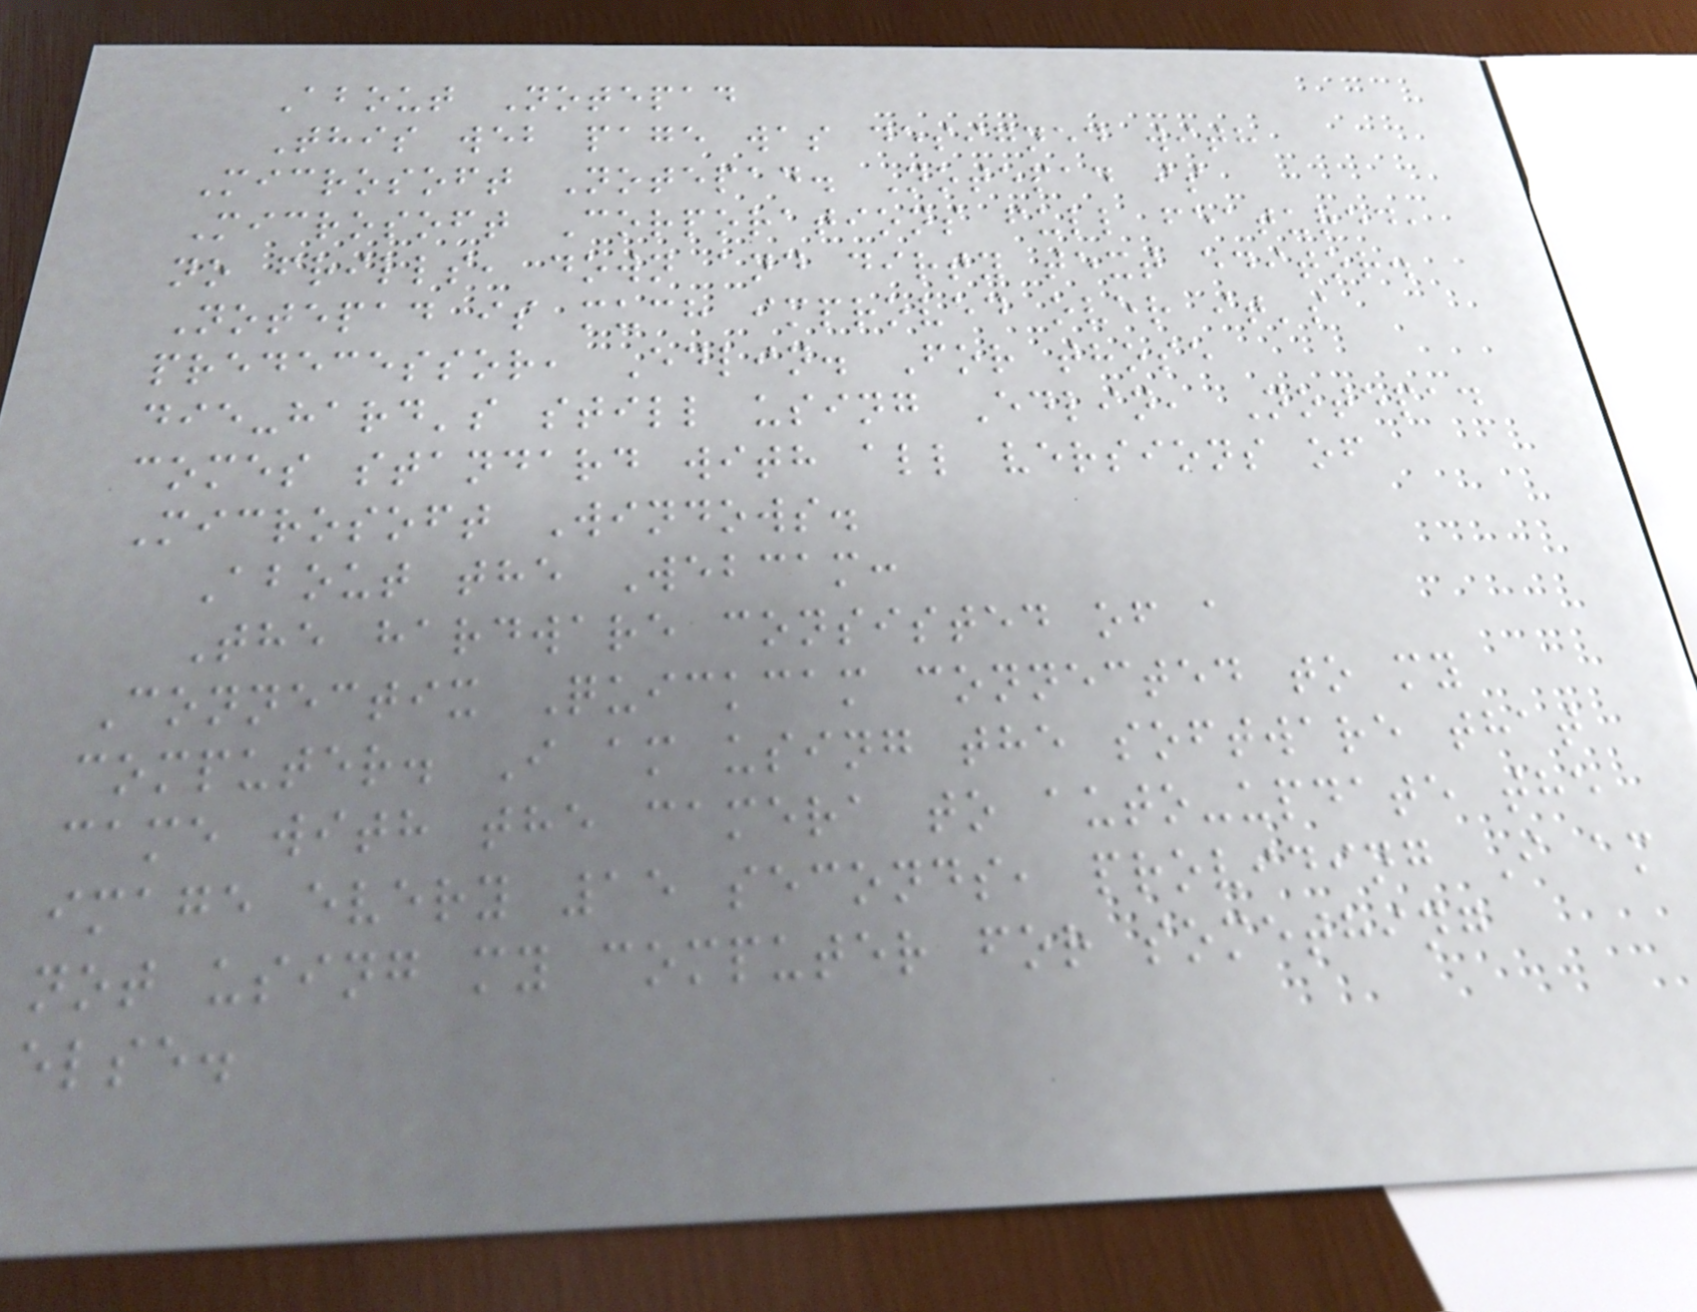About Notepad
This web page was designed with
Microsoft Notepad. Notepad is
Microsoft Corporations full featured,
no frills, down and dirty text editor.
Notepad is much improved over it's
predecessor, Edlin. For those
die-hard's still using Edlin, Notepad
comes standard with all versions of
Microsoft Windows.
About the Webcam:
The hardware consisted of a
Connectix Quickcam connected to my
computer. I am using the software that
came with the camera to auto-update the
image every 15 seconds, providing I am
not using my computer for something
else.
